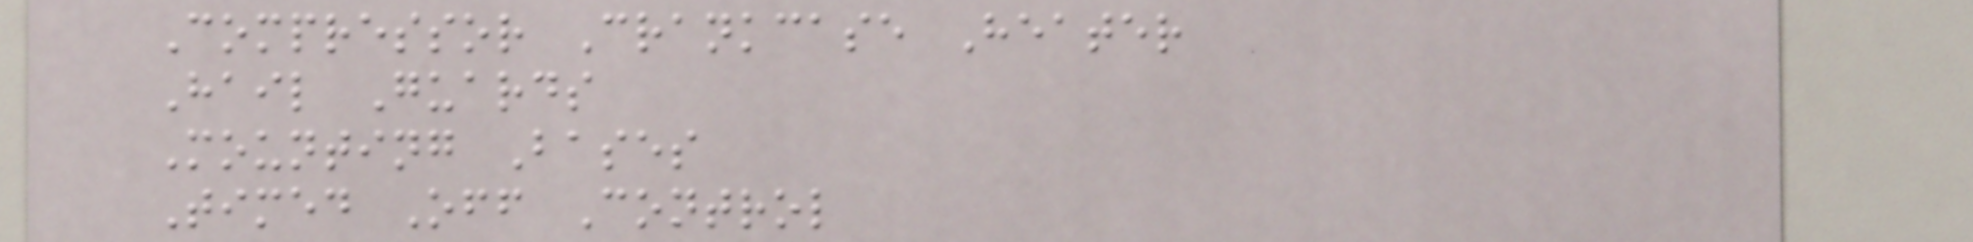Compressor Crankcase Heater
Hail Guards
Mounting Bases
Timed Off Control
